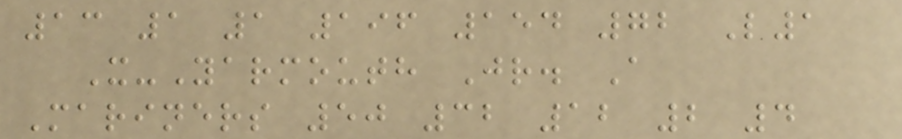13 1 1 196 154 72 L1
X-Yarmouth Jr. A
Mariners 50 32 12 2 4
